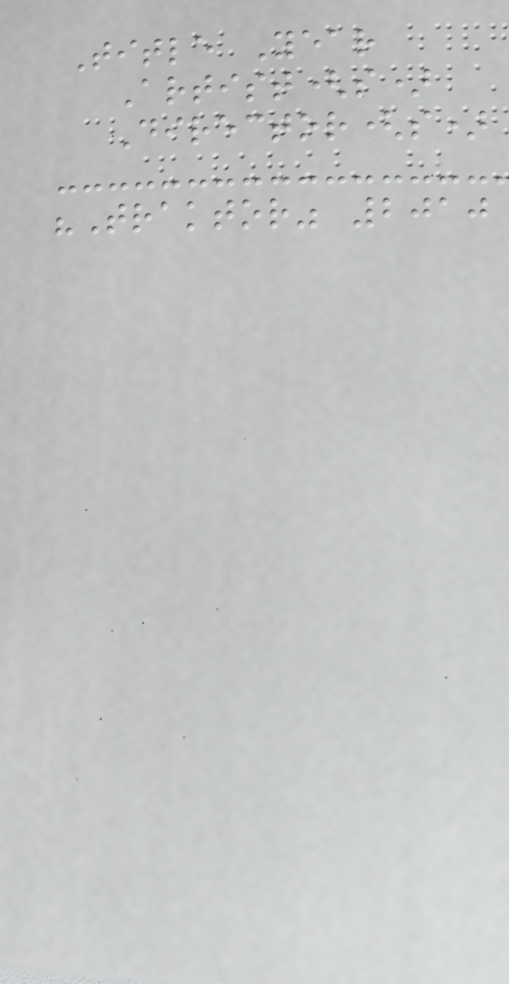Title Year
Artist(s)
Director(s)
"Traktor" 2010
